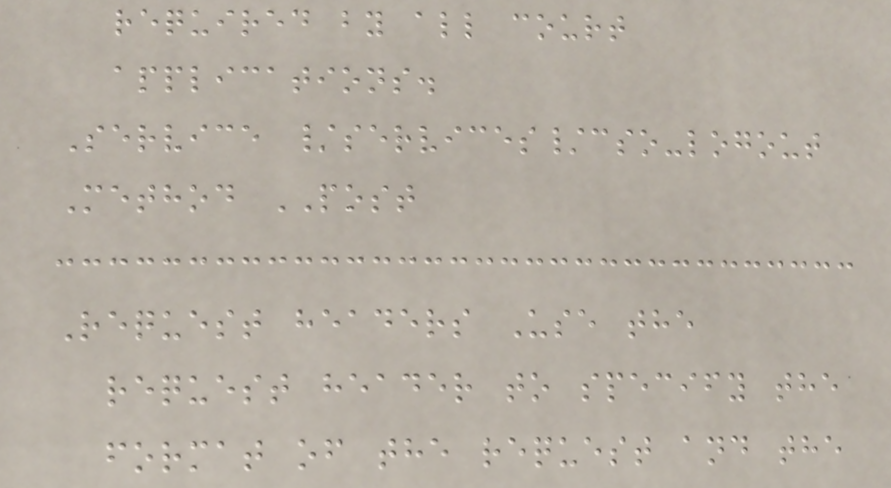required by all court
applications.
Service /services/cso-logout
Method POST
Request headers Use the
request header to specify the
format of the request and the
